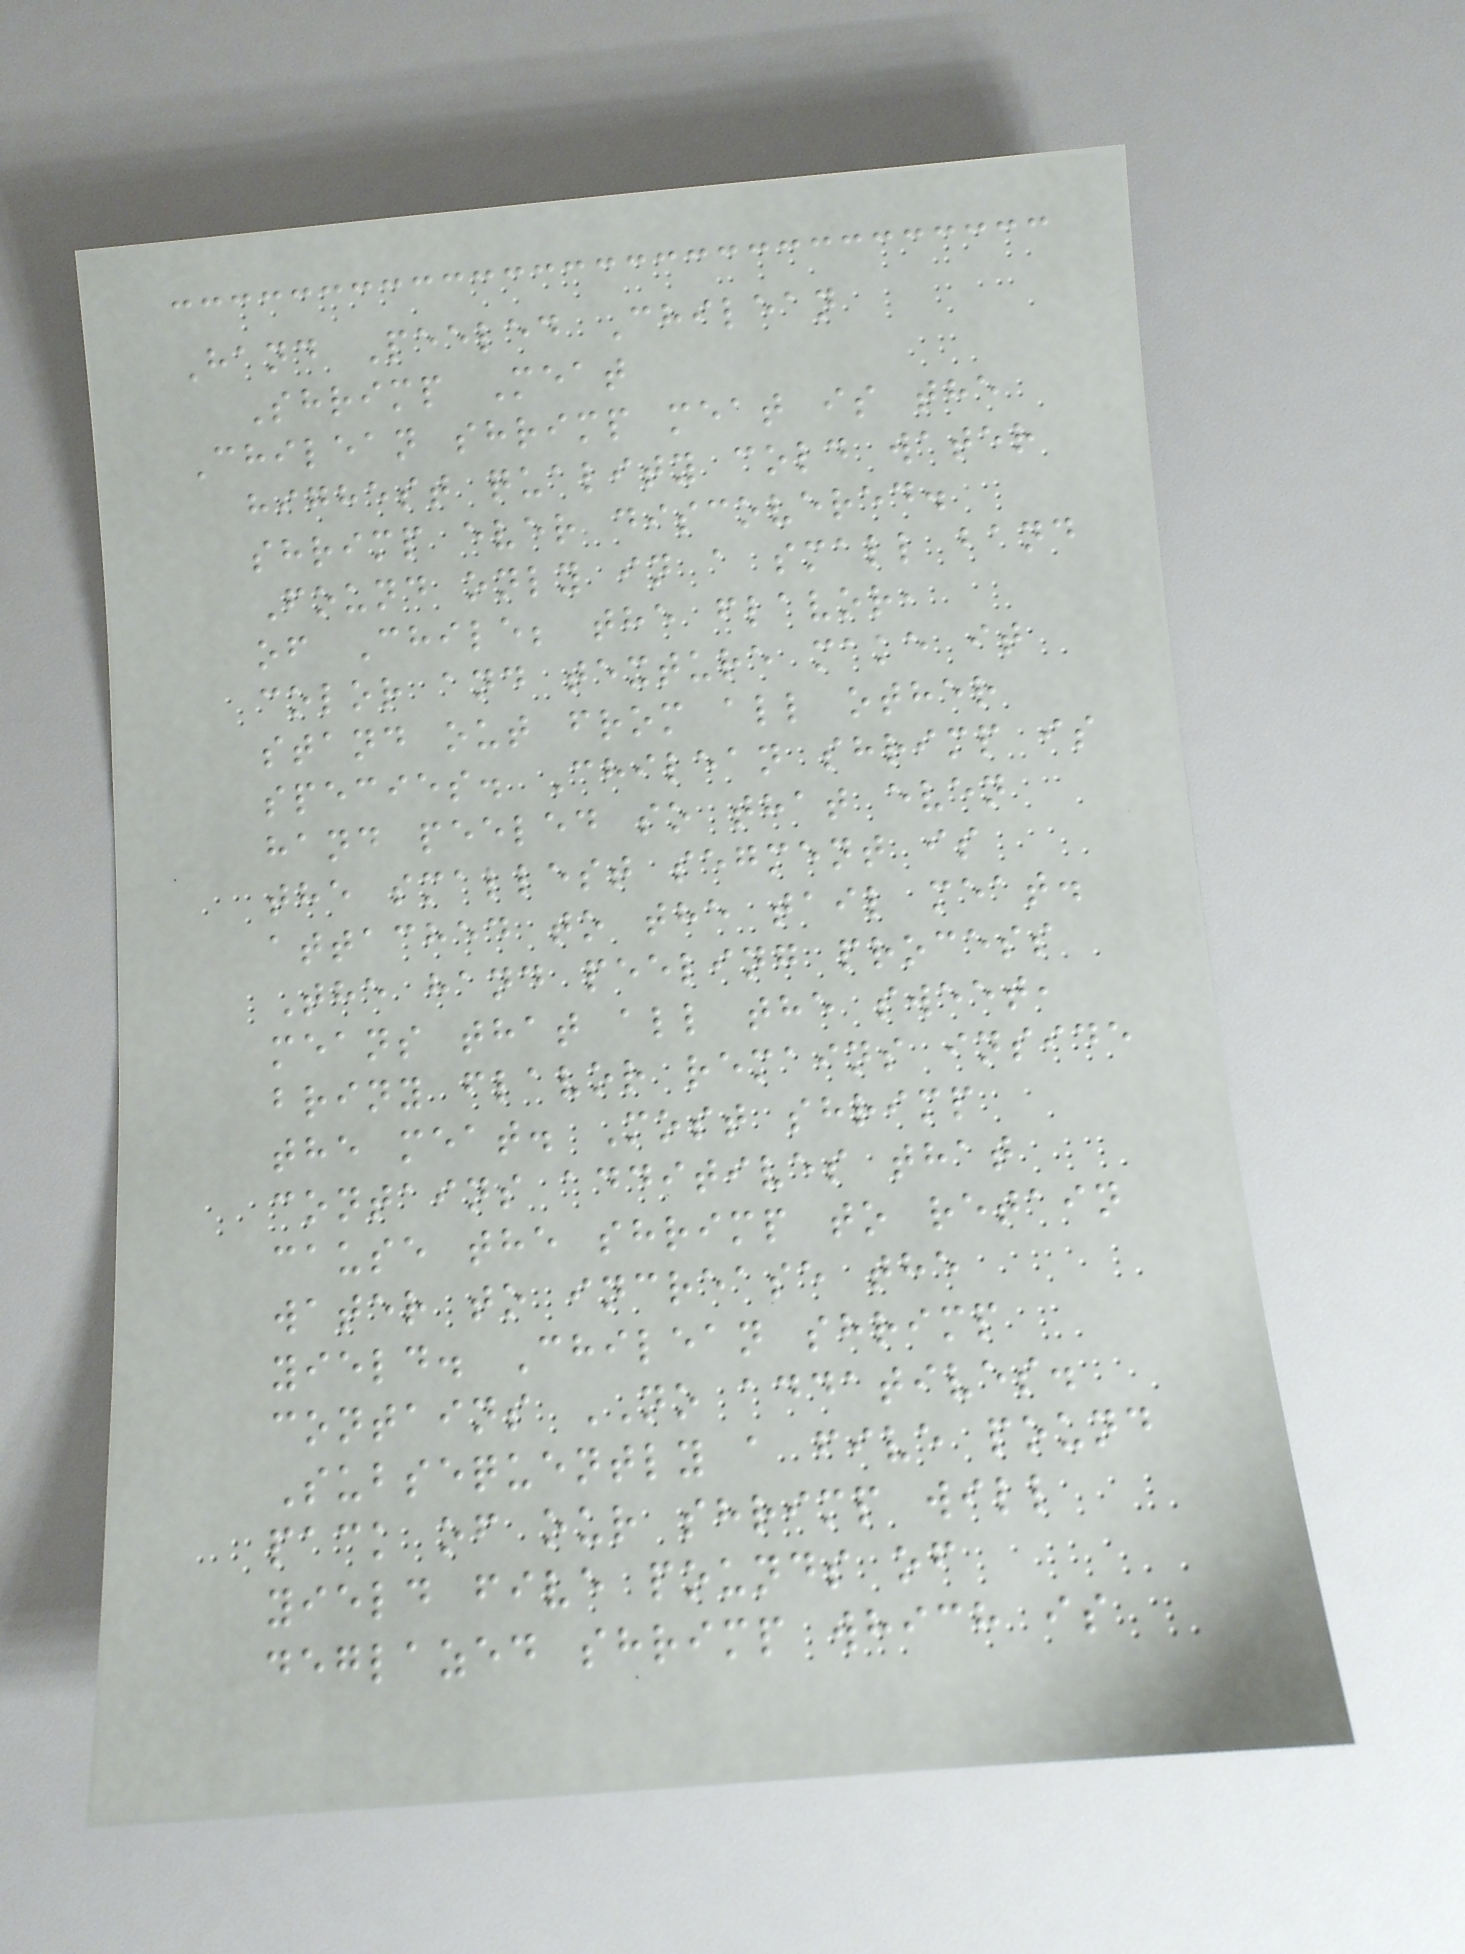Hand Peeled Chilean
Shrimp Meat
Chilean shrimp meat is the
highest quality cold water
shrimp ever discovered.
Found only in a small band
of Chile; the flavor,
color and texture make it
stand out from all other
species. Chilean shrimp is
hand peeled so that even
the smallest segment is
attached to the tail meat.
The hand peeling process
means that all the sweet,
briny flavor remains inside
the meat. Most shrimp
contains additives that
cause the shrimp to retain
water to increase the
yield. Chilean shrimp
contains NO addatives.
Subsequently a five pound
pack of our shrimp will
yield five pounds of
deglazed shrimp which is
